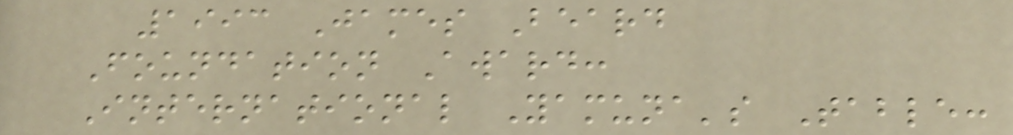1993 James Beard
Foundation Award:
International Yamuna's Table:
